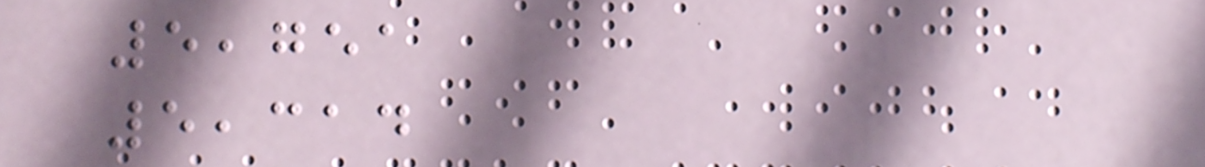5,751
5,314
